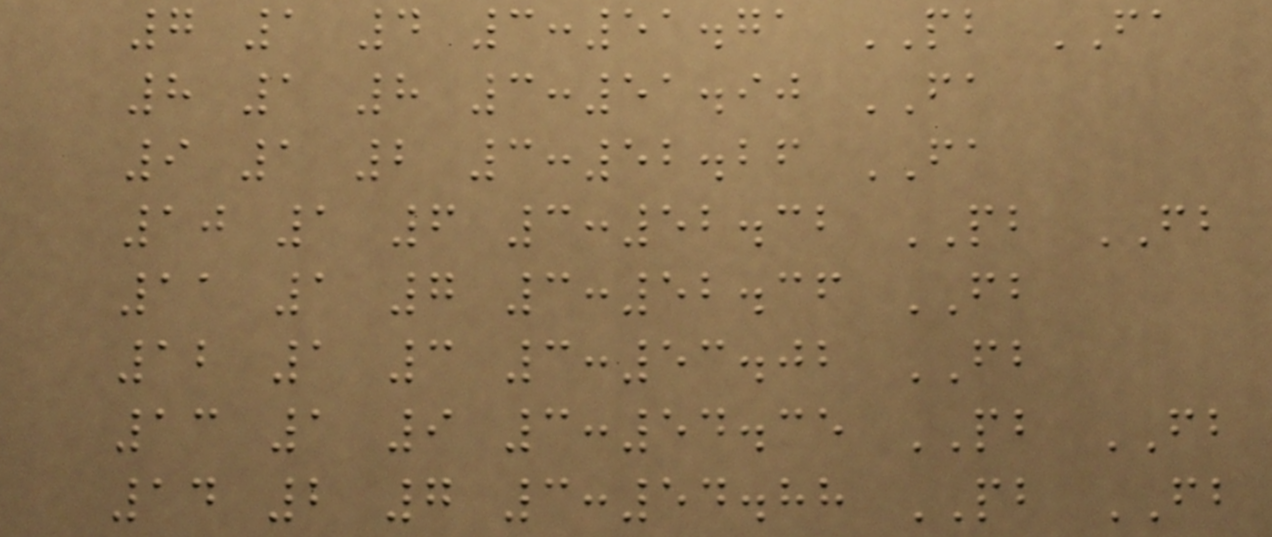7 1 4 3:51.71 PB FA
8 1 8 3:51.90 FA
9 1 2 3:52.26 FA
10 1 6 3:52.32 PB FB
11 1 7 3:52.36 FB
12 1 3 3:53.02 FB
13 1 9 3:54.35 PB FB
14 2 7 3:54.88 PB FB
